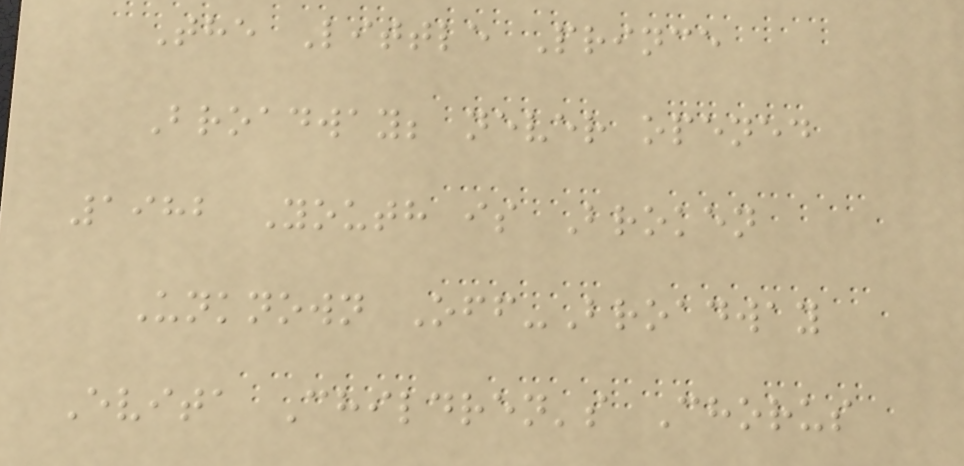The Little Prince
Broadway; never opened
1982 Youth is Broken
Unknown Off-Broadway
Evita Children's Chorus
